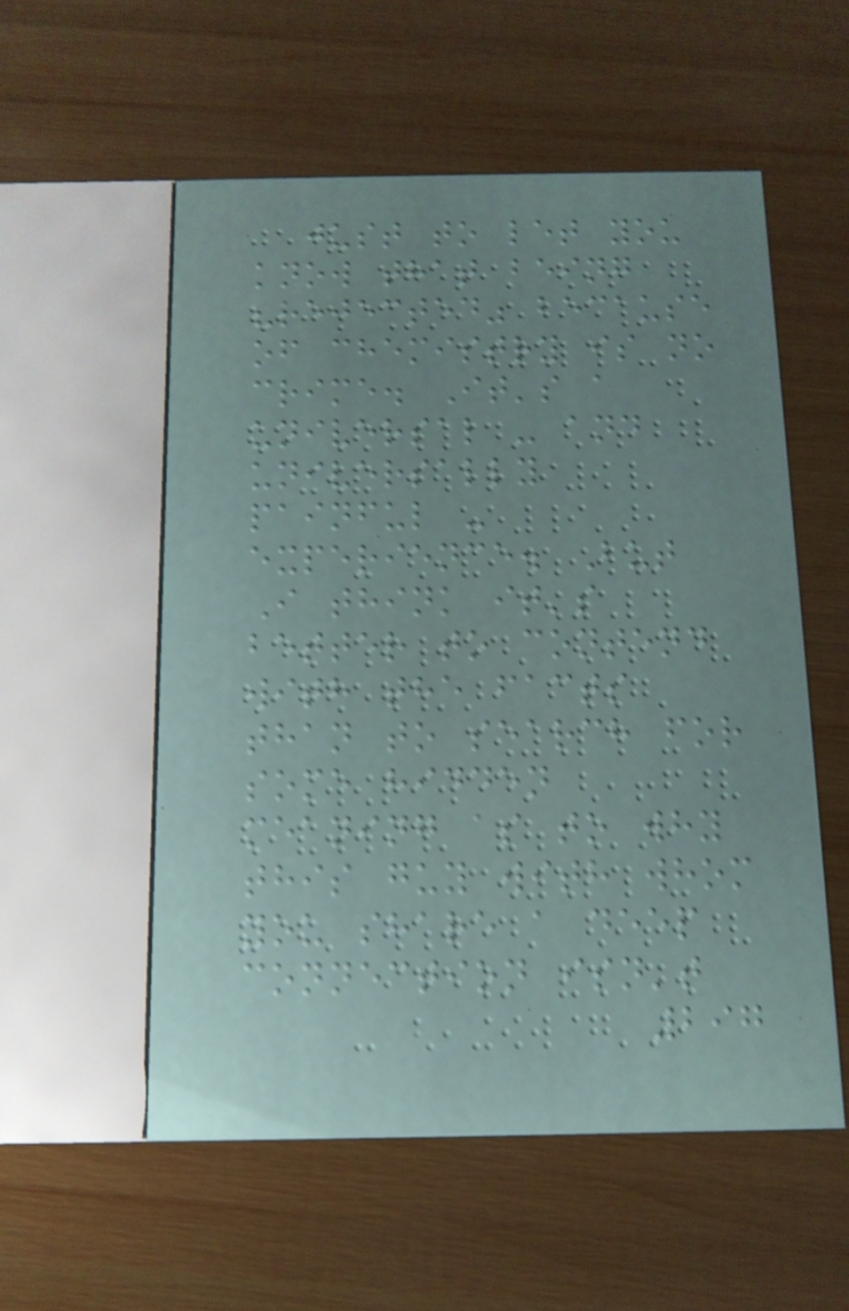just to let you
know that being
"rejected" because
of chemistry is no
crime. It's a
universal - and
universally
painful -
experience. But
I think it's
better to contend
with the facts
than to search for
some hidden
meaning as to why
this guy with whom
you share a deep
connection isn't
297
